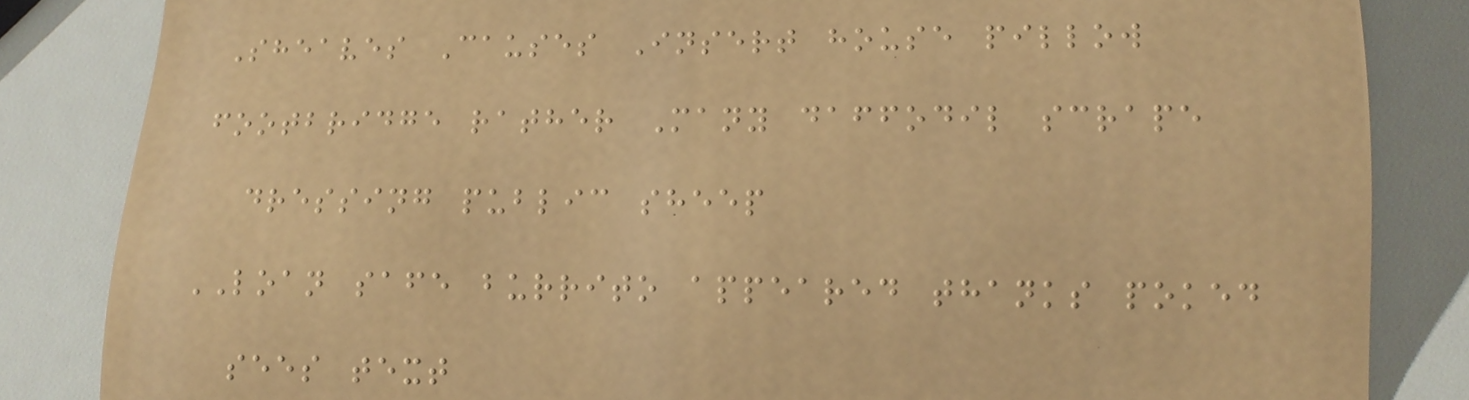Sheaves Causes Insert house pillow
footbridge rather Many daffodil scrape
dressing public sheep
LOAN safe burrito appeared thanks poked
sees text
